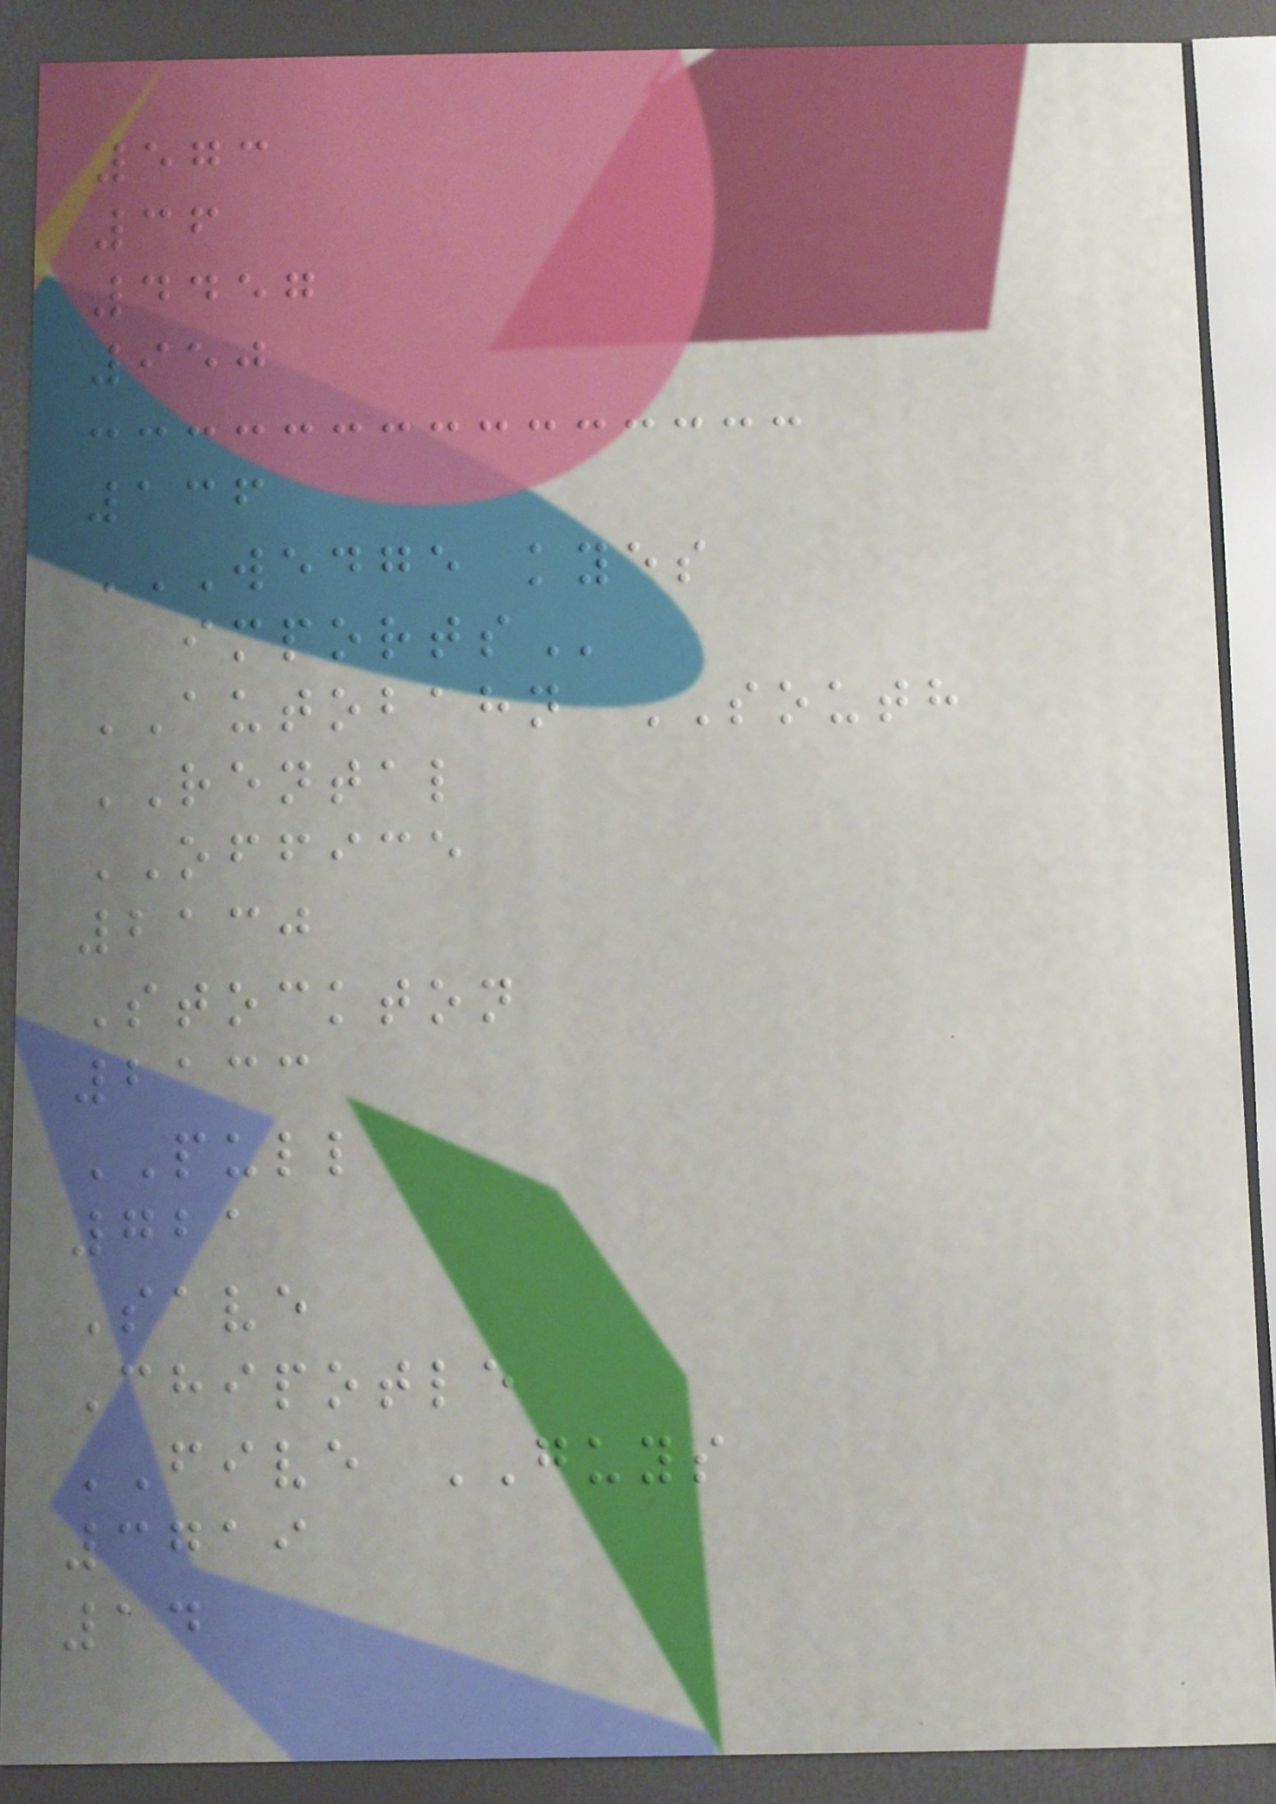573
36
4457
950
136
WEDGE KYES
IMPORTS
AUTOBAHN SOUTH
RENTAL
OFFICE
2130
Stockton
2133
PULL
721
Save
Chipotle
FIVE GUYS
3719
14
